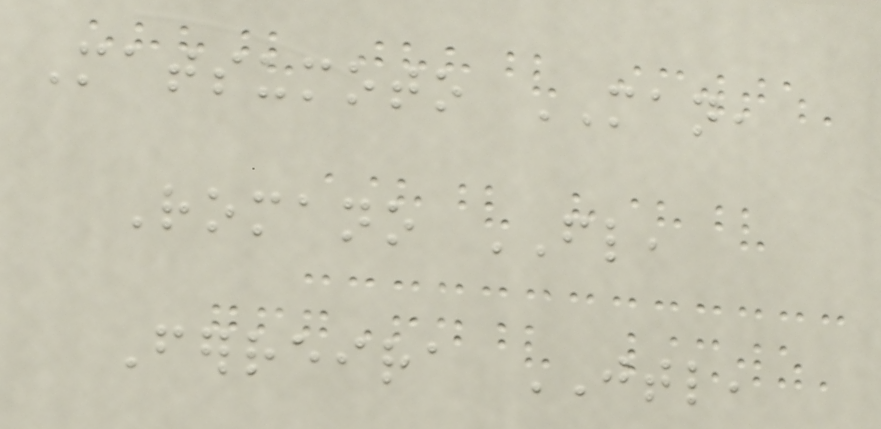Matsumoto MAN,
Romano FL,
Ferreira JTL,
